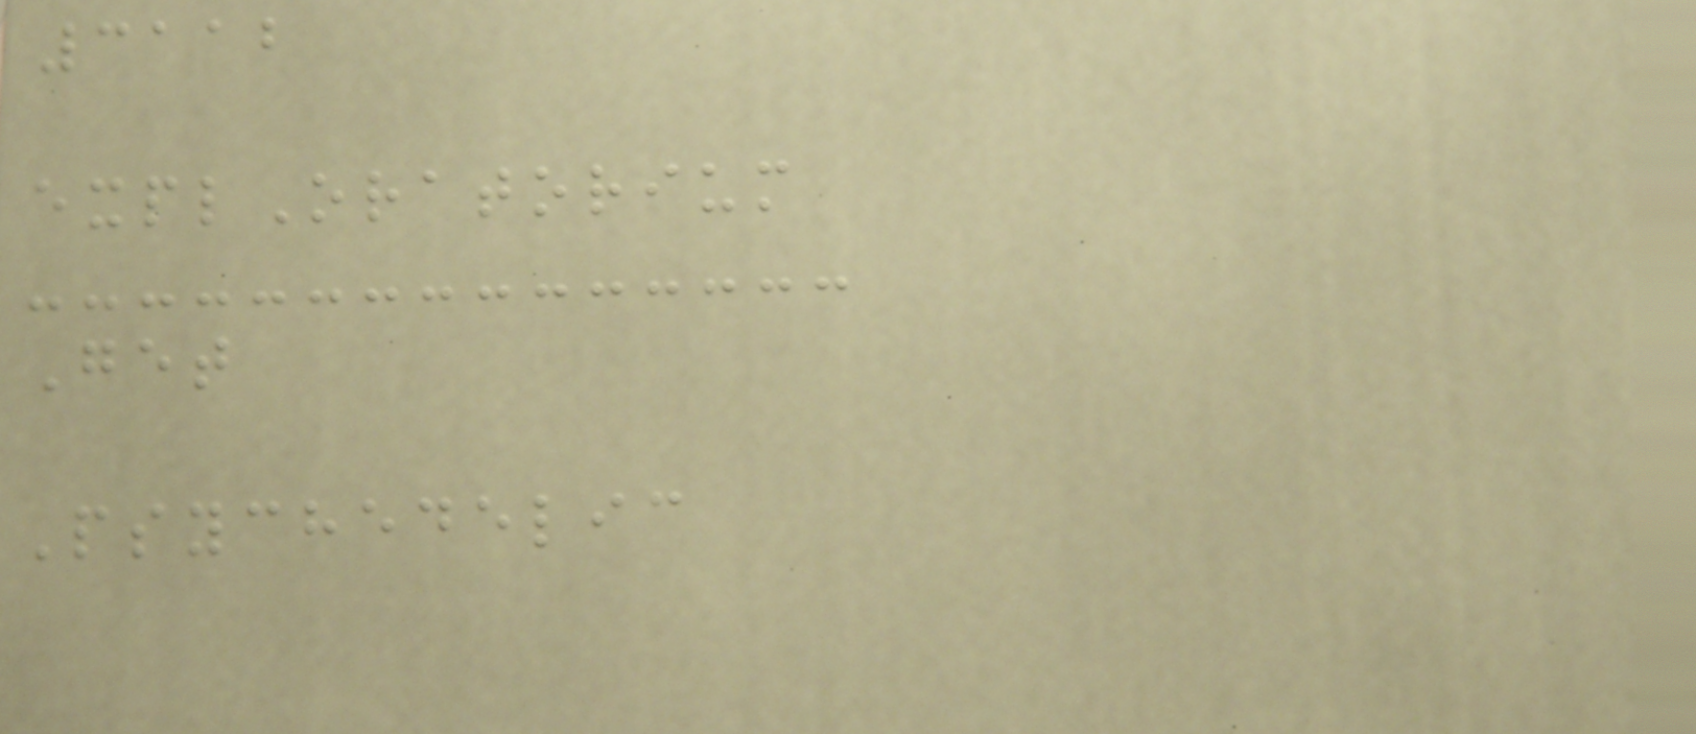3112
explOratorium
Get
Psychedelic
